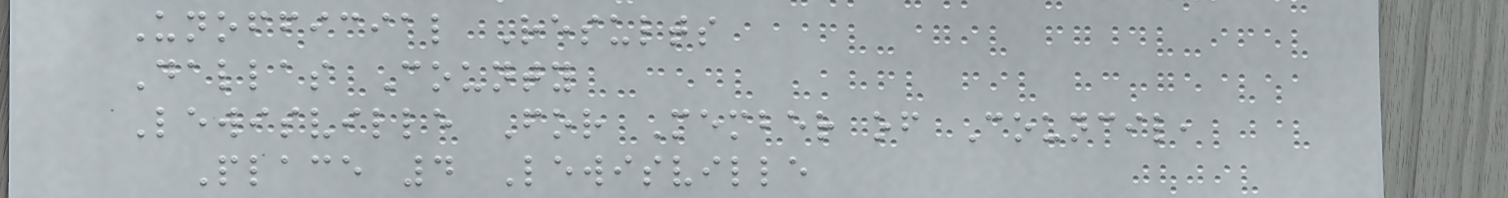Unofficial Results
Dallas County
Lewisville For Member of Council,
Place 4 Lewisville
